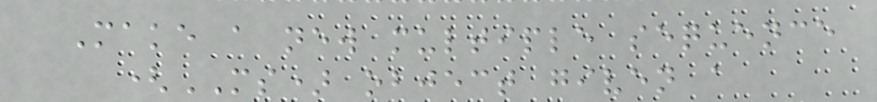Make a new multiple sequence
(MS) object given a
